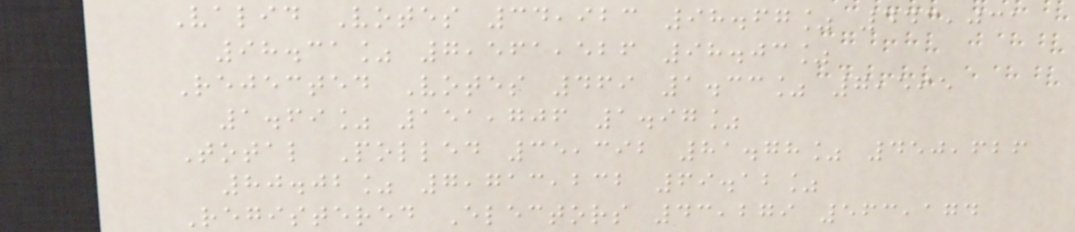Valid Votes 34,923 98.67% 443,031
98.31% 7,561,526 98.03%
Rejected Votes 469 1.33% 7,595
1.69% 151,706 1.97%
Total Polled 35,392 81.78% 450,626
80.02% 7,713,232 69.12%
Registered Electors 43,279 563,174
